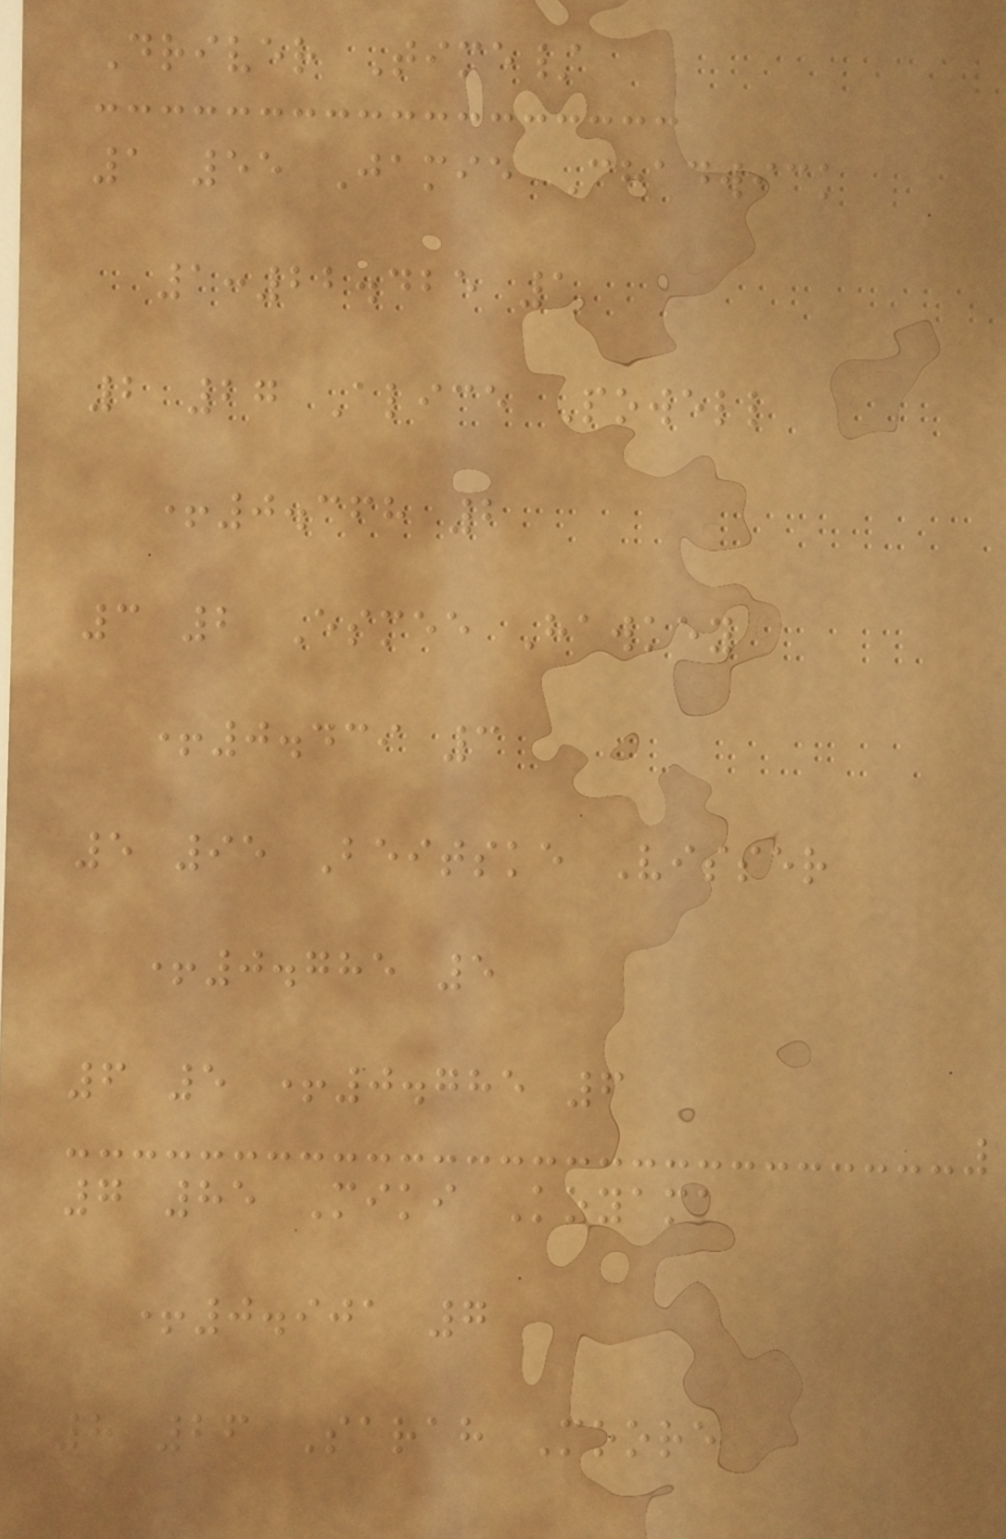Driver Time/
1 55 Jamie Chadwick
1:22.425 1
2 27 Alice Powell
+0.368 2
3 2 Esmee Hawkey
+0.439 3
5 95 Beitske Visser
+0.785 5
6 5 +0.785 6
7 85 Miki Koyama
+0.901 7
8 26 Sarah Moore
